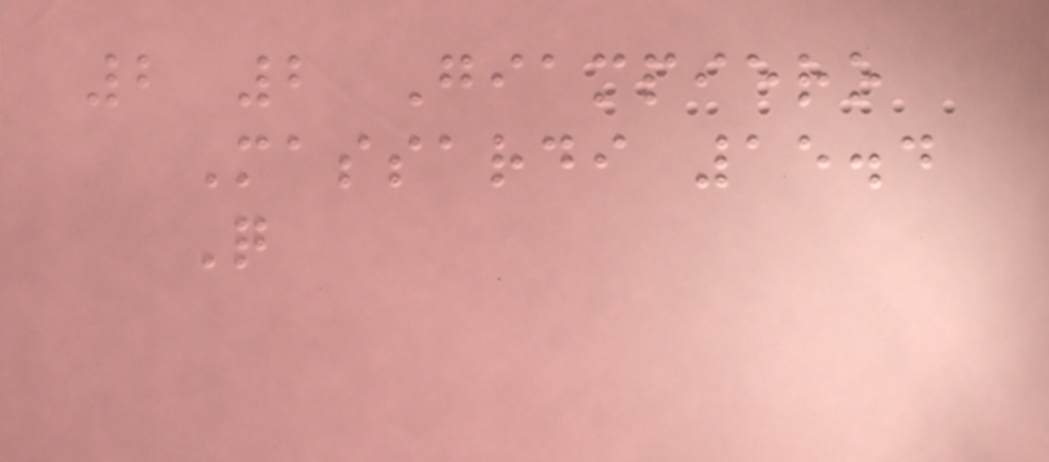2 2 Giampiero
Massardi 15.4
Q
